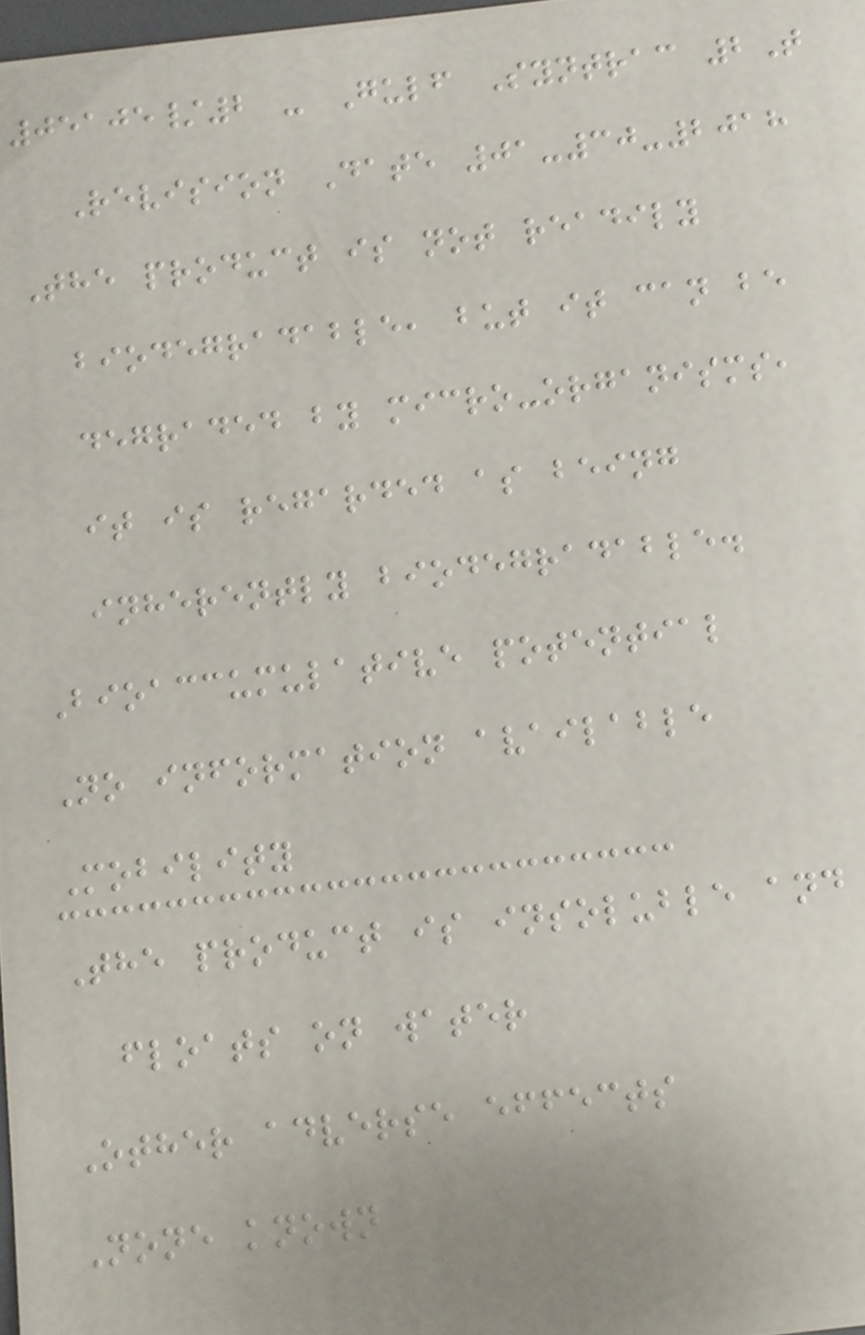05105/2 - Gulf Syntrac 2T
Revision Date 01-30-2018
The product is not readily
biodegradable, but it can be
degraded by micro-organisms,
it is regarded as being
inherently biodegradable.
Bioaccumulative potential
No information available
Mobility
The product is insoluble and
floats on water
Other adverse effects
None known
